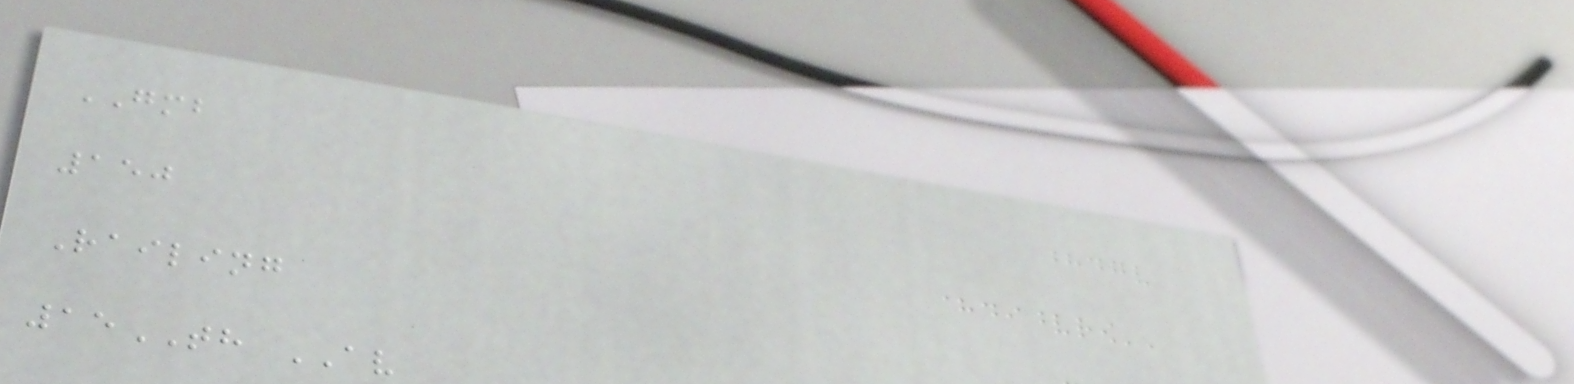GMB
150
Railing
15TH AV
